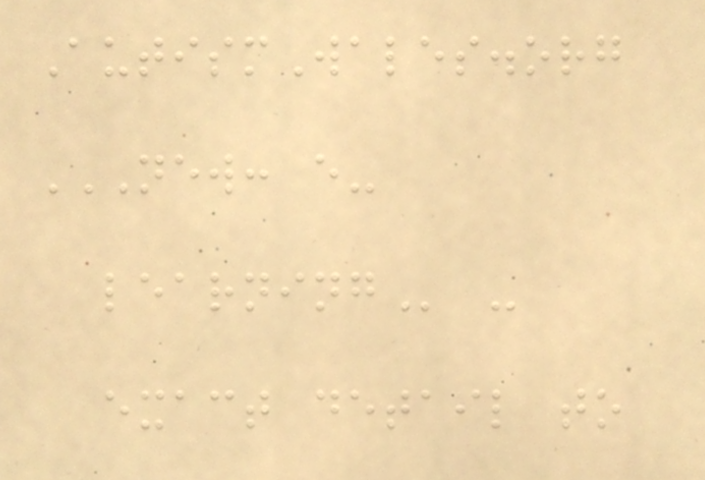AutismWales.org
NEW: E-
LEARNING -
exact detail to
